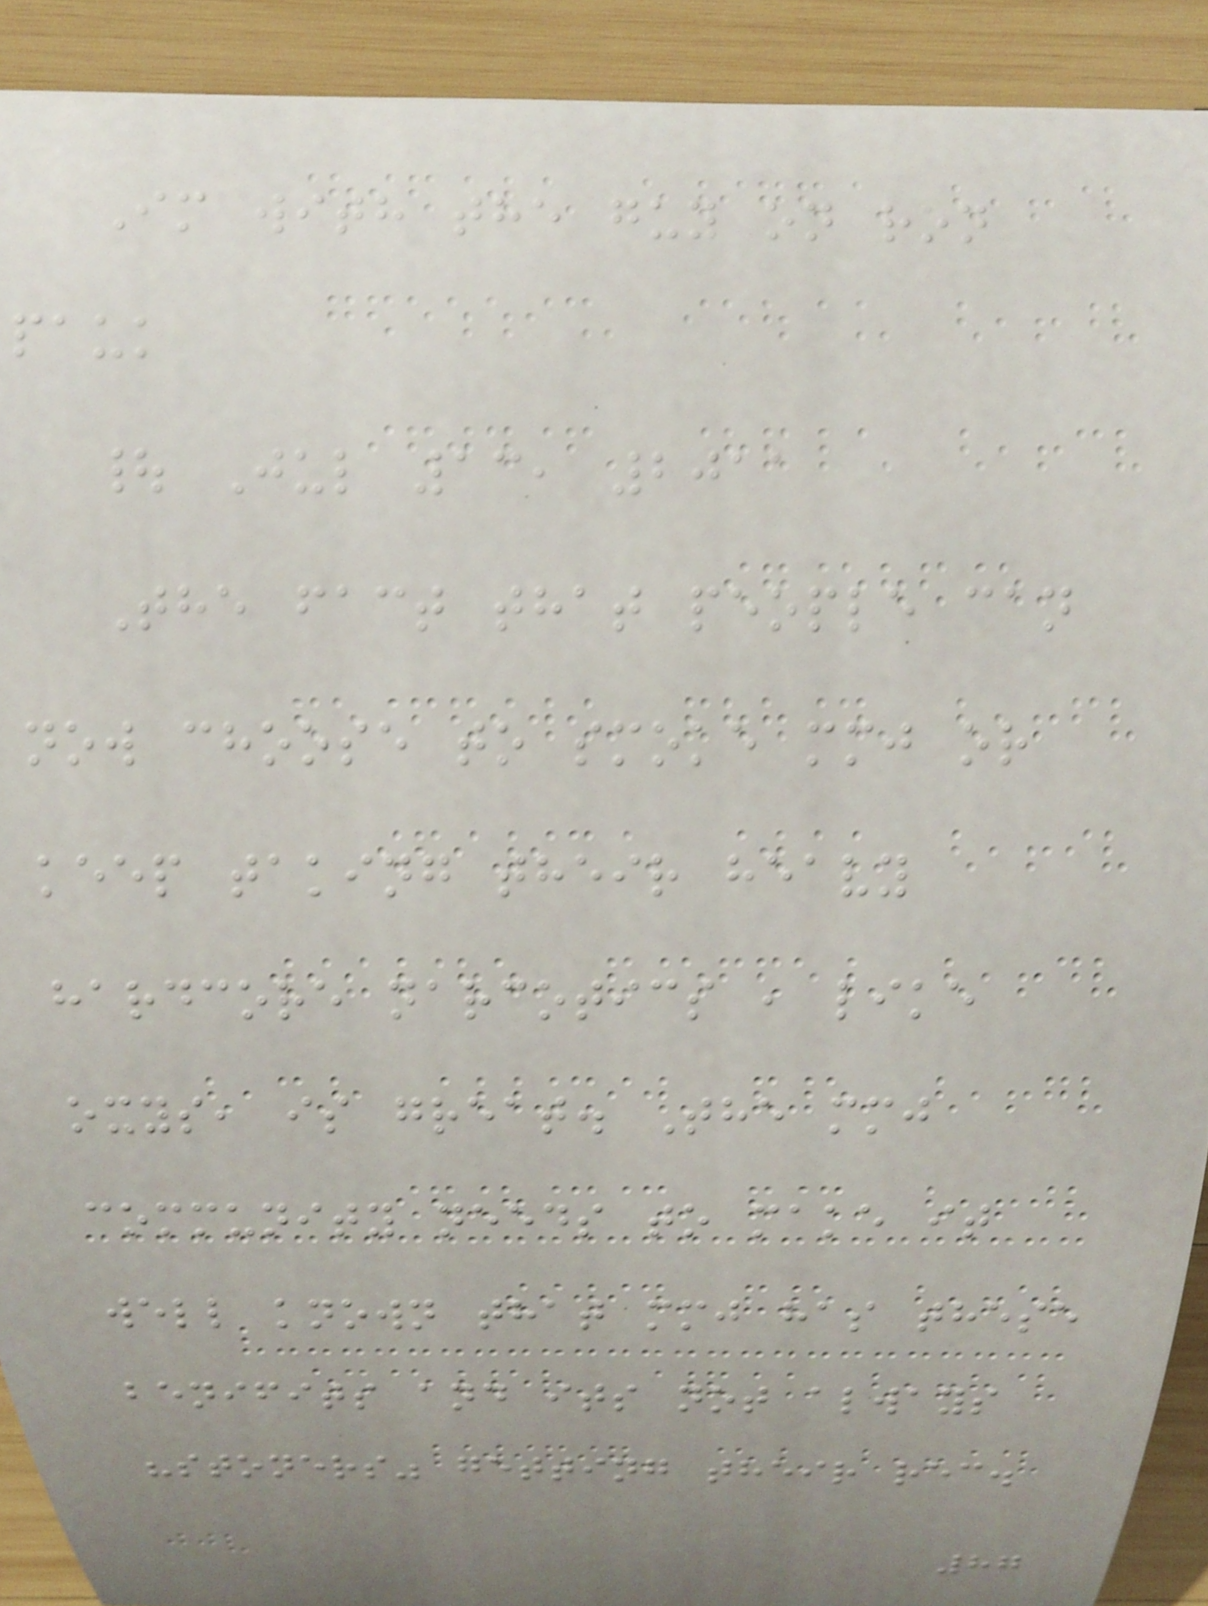Im with the guy on ron
pauk
| Jul 13, 2011
The fact that people can
now choose to smoke mmj or
keep taking their heavy
hardcore narcotics , like
oxys, is great. The mmj
community needs to make it
well known that mmj has these
benifits and its not always
"stoners" getting their rec.
87
